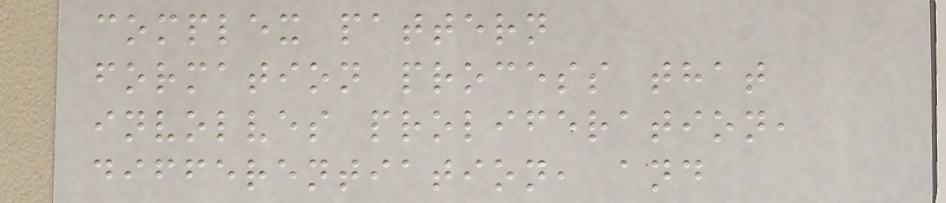complex pattern
formation process that
involves proliferation,
differentiation, and
